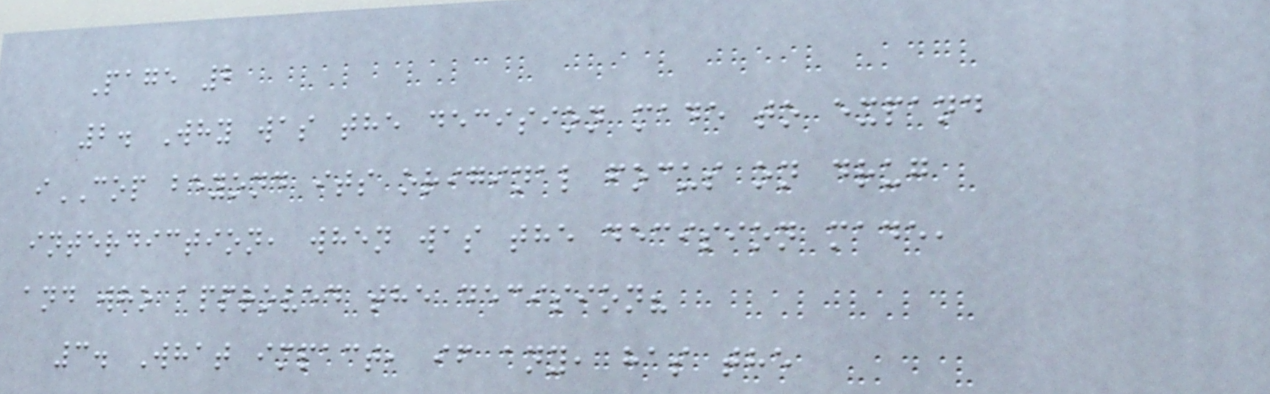Page 2
2. Why was the decision made to expand
iCOP beyond its original focus on drug
interdiction, when was the decision made,
and who approved the decision?
3. What impact, if any, has the
